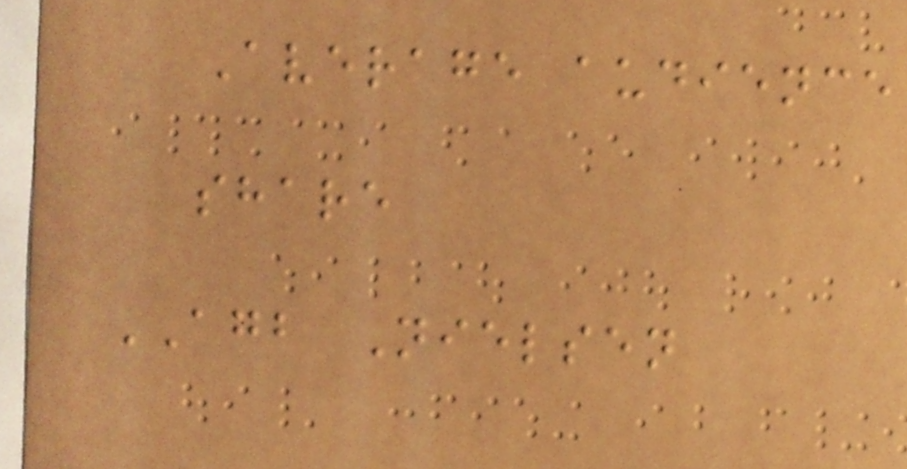Average audience
share
AGB Nielsen
